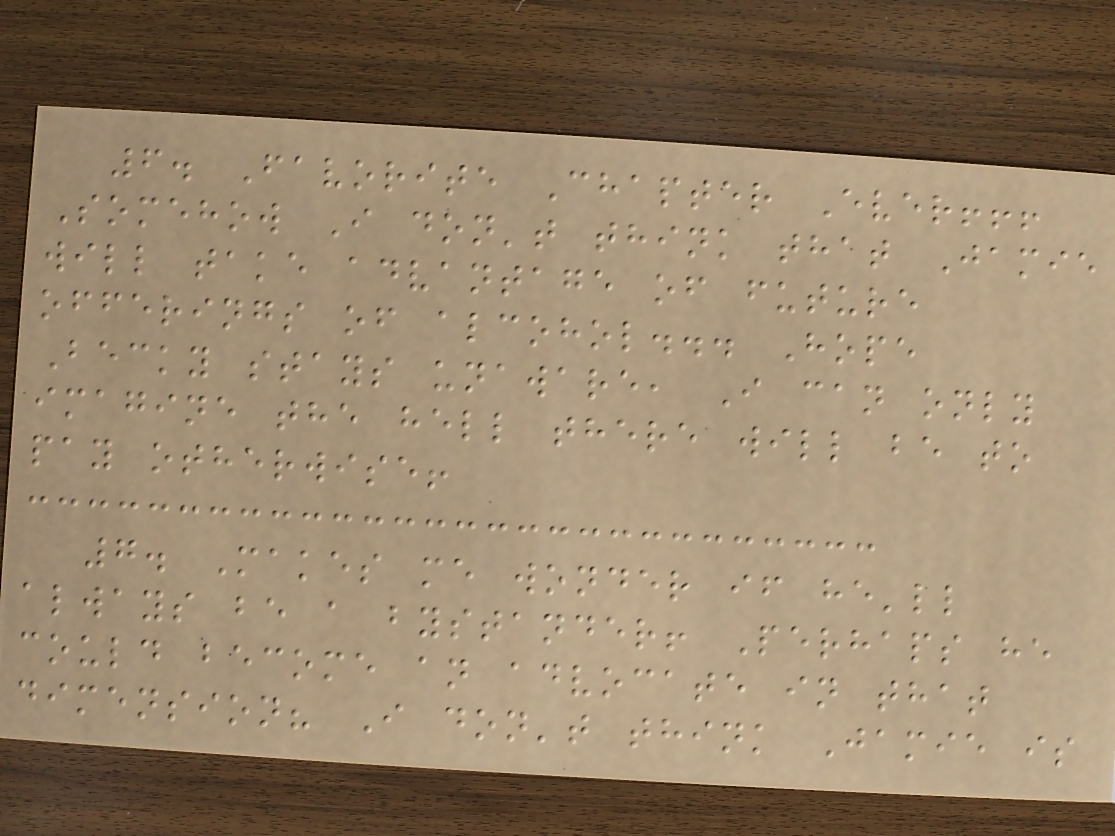6. Favorite Chapter Ever!!!
Somehow I don't think that Jamie
will take advantage of future
offerings of alcohol... Hope
Becky stays unaware, I can only
imagine the hell there will be to
pay otherwise!
7. Makes me wonder if he'll
always be a bystander! Perhaps he
could become an advocate in that
dimension? I don't think Jamie is
